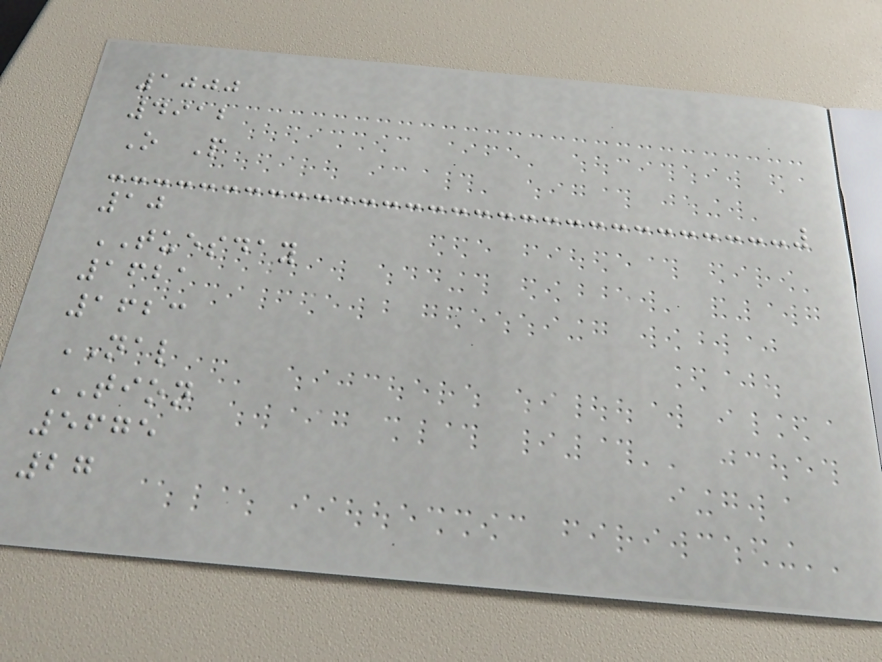1000
4912
O P
10
TUESDAY
1621
1623
NAL
TION
5675
27
